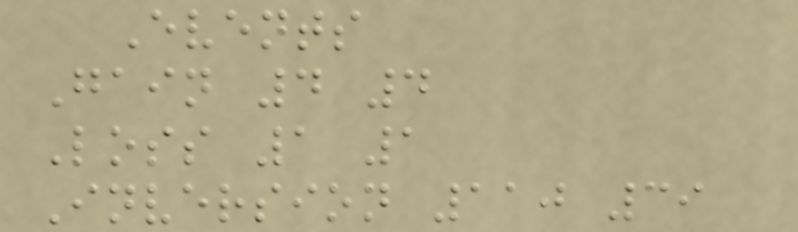Events
Gain 4 4
Loss 1 1
Inversion 110 39
